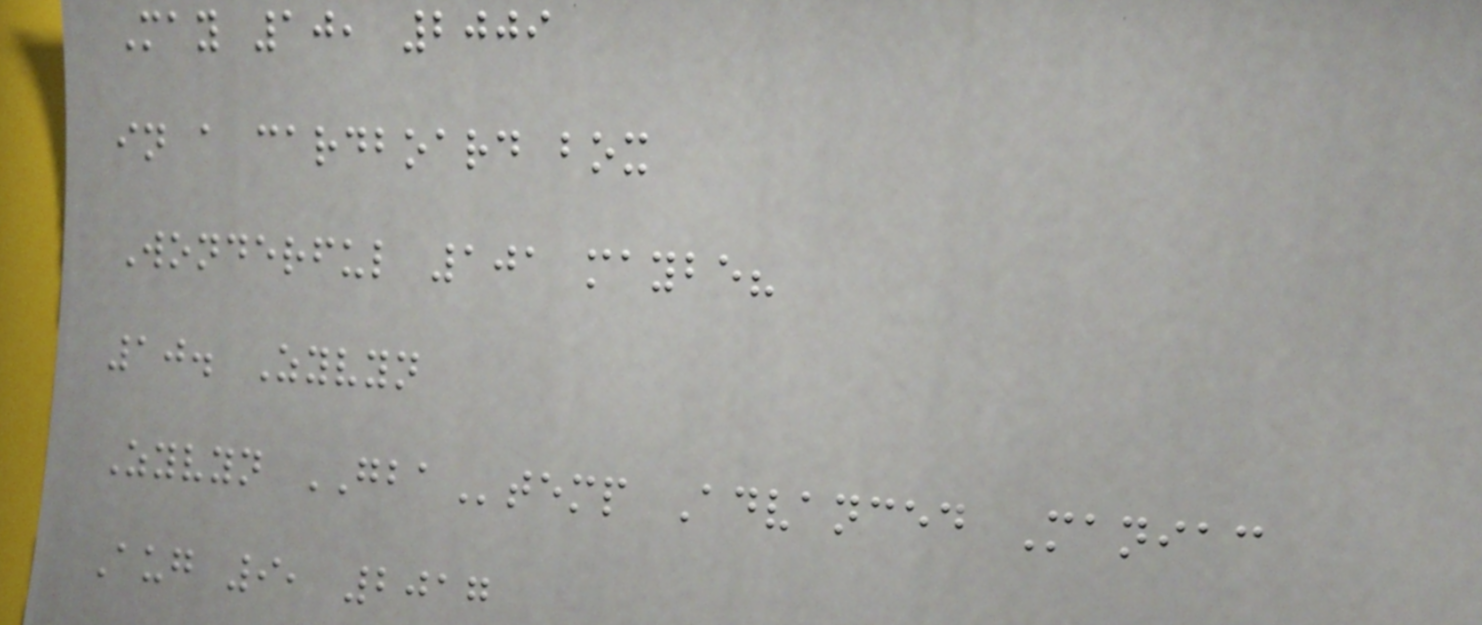May 10, 2009
in a cardboard box
Wonderful 101 maybe?
10. Zyvyn
Zyvyn GBAtemp Advanced Maniac
Aug 9, 2017
